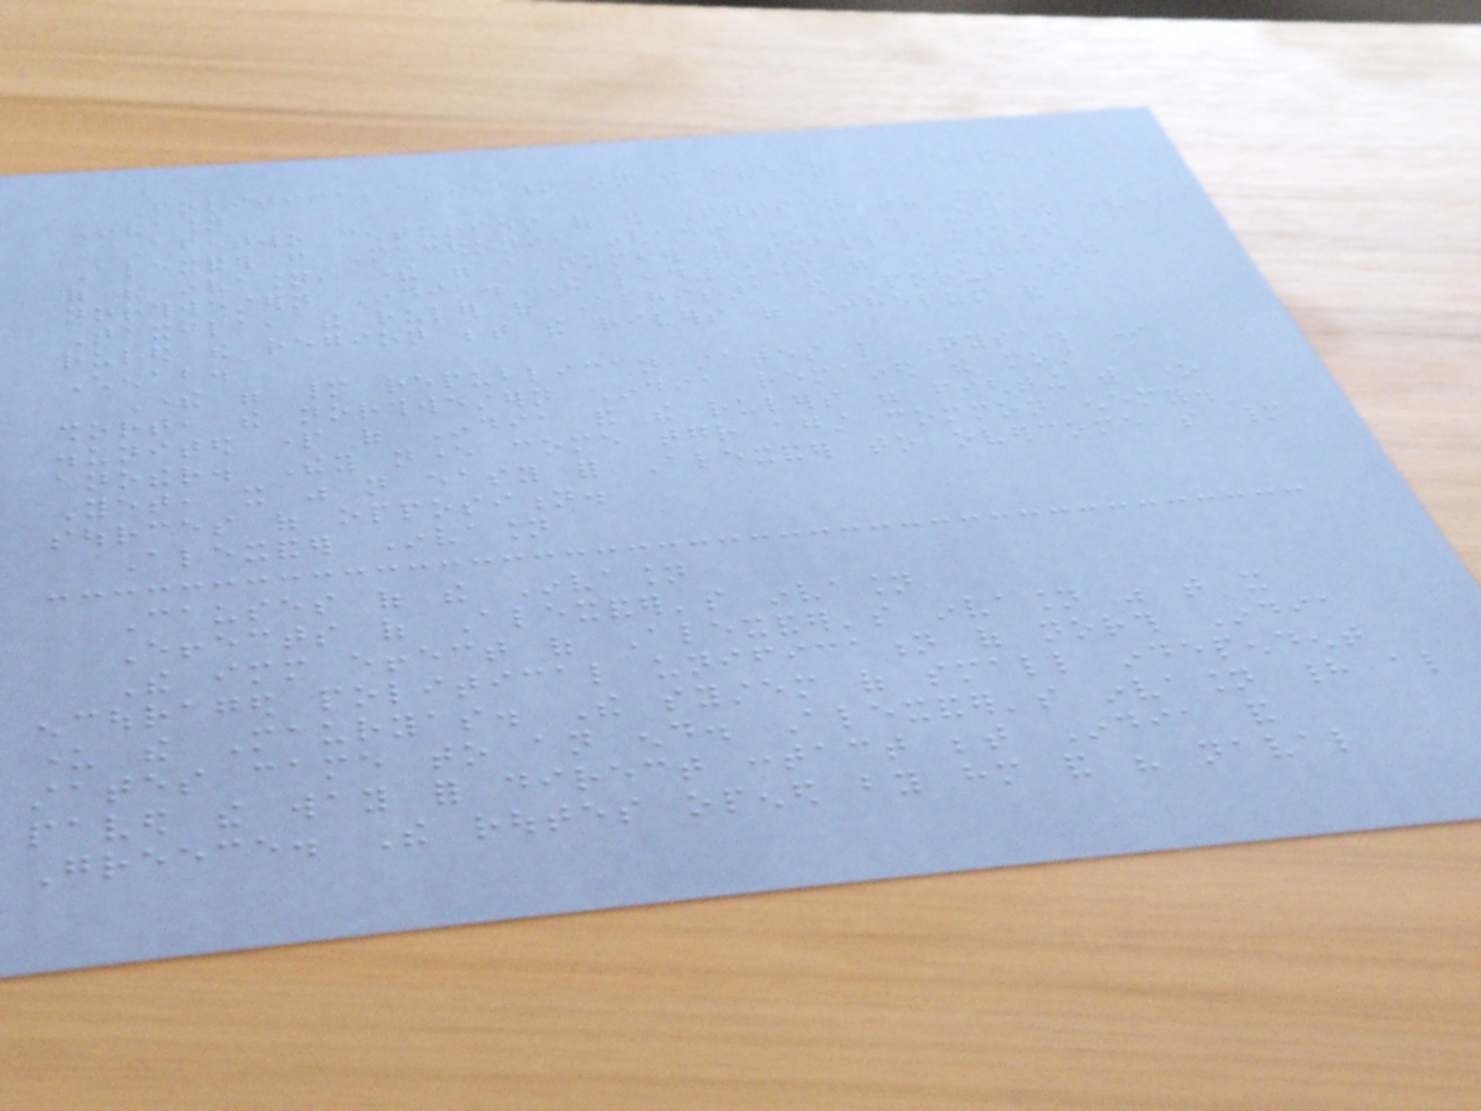Political Condition on the eve of Alexander's
Invasion
After two centuries of the Persian invasion,
Alexander from Macedonia invaded India. On the eve
of his invasion, there were a number of small kingdoms in
northwestern India. The leading kings were Ambhi of
Taxila, the ruler of Abhisara and Porus who
ruled the region between the rivers of Jhelum and
Chenab.
There were many republican states like Nysa. In
short, the northwestern India remained the most
disunited part of India and the rulers were fighting with one
another. They never come together against common enemy.
Yet, it was not easy for Alexander to overcome so many
sources of opposition.
Alexander Invasion
Causes of the Invasion
Effects of Alexander's invasion
The immediate effect of Alexander's invasion was that it
encouraged political unification of north India
under the Mauryas. The system of small independent
states came to an end. Alexander's invasion had also
paved the way for direct contact between India and
Greece. The routes opened by him and his naval
